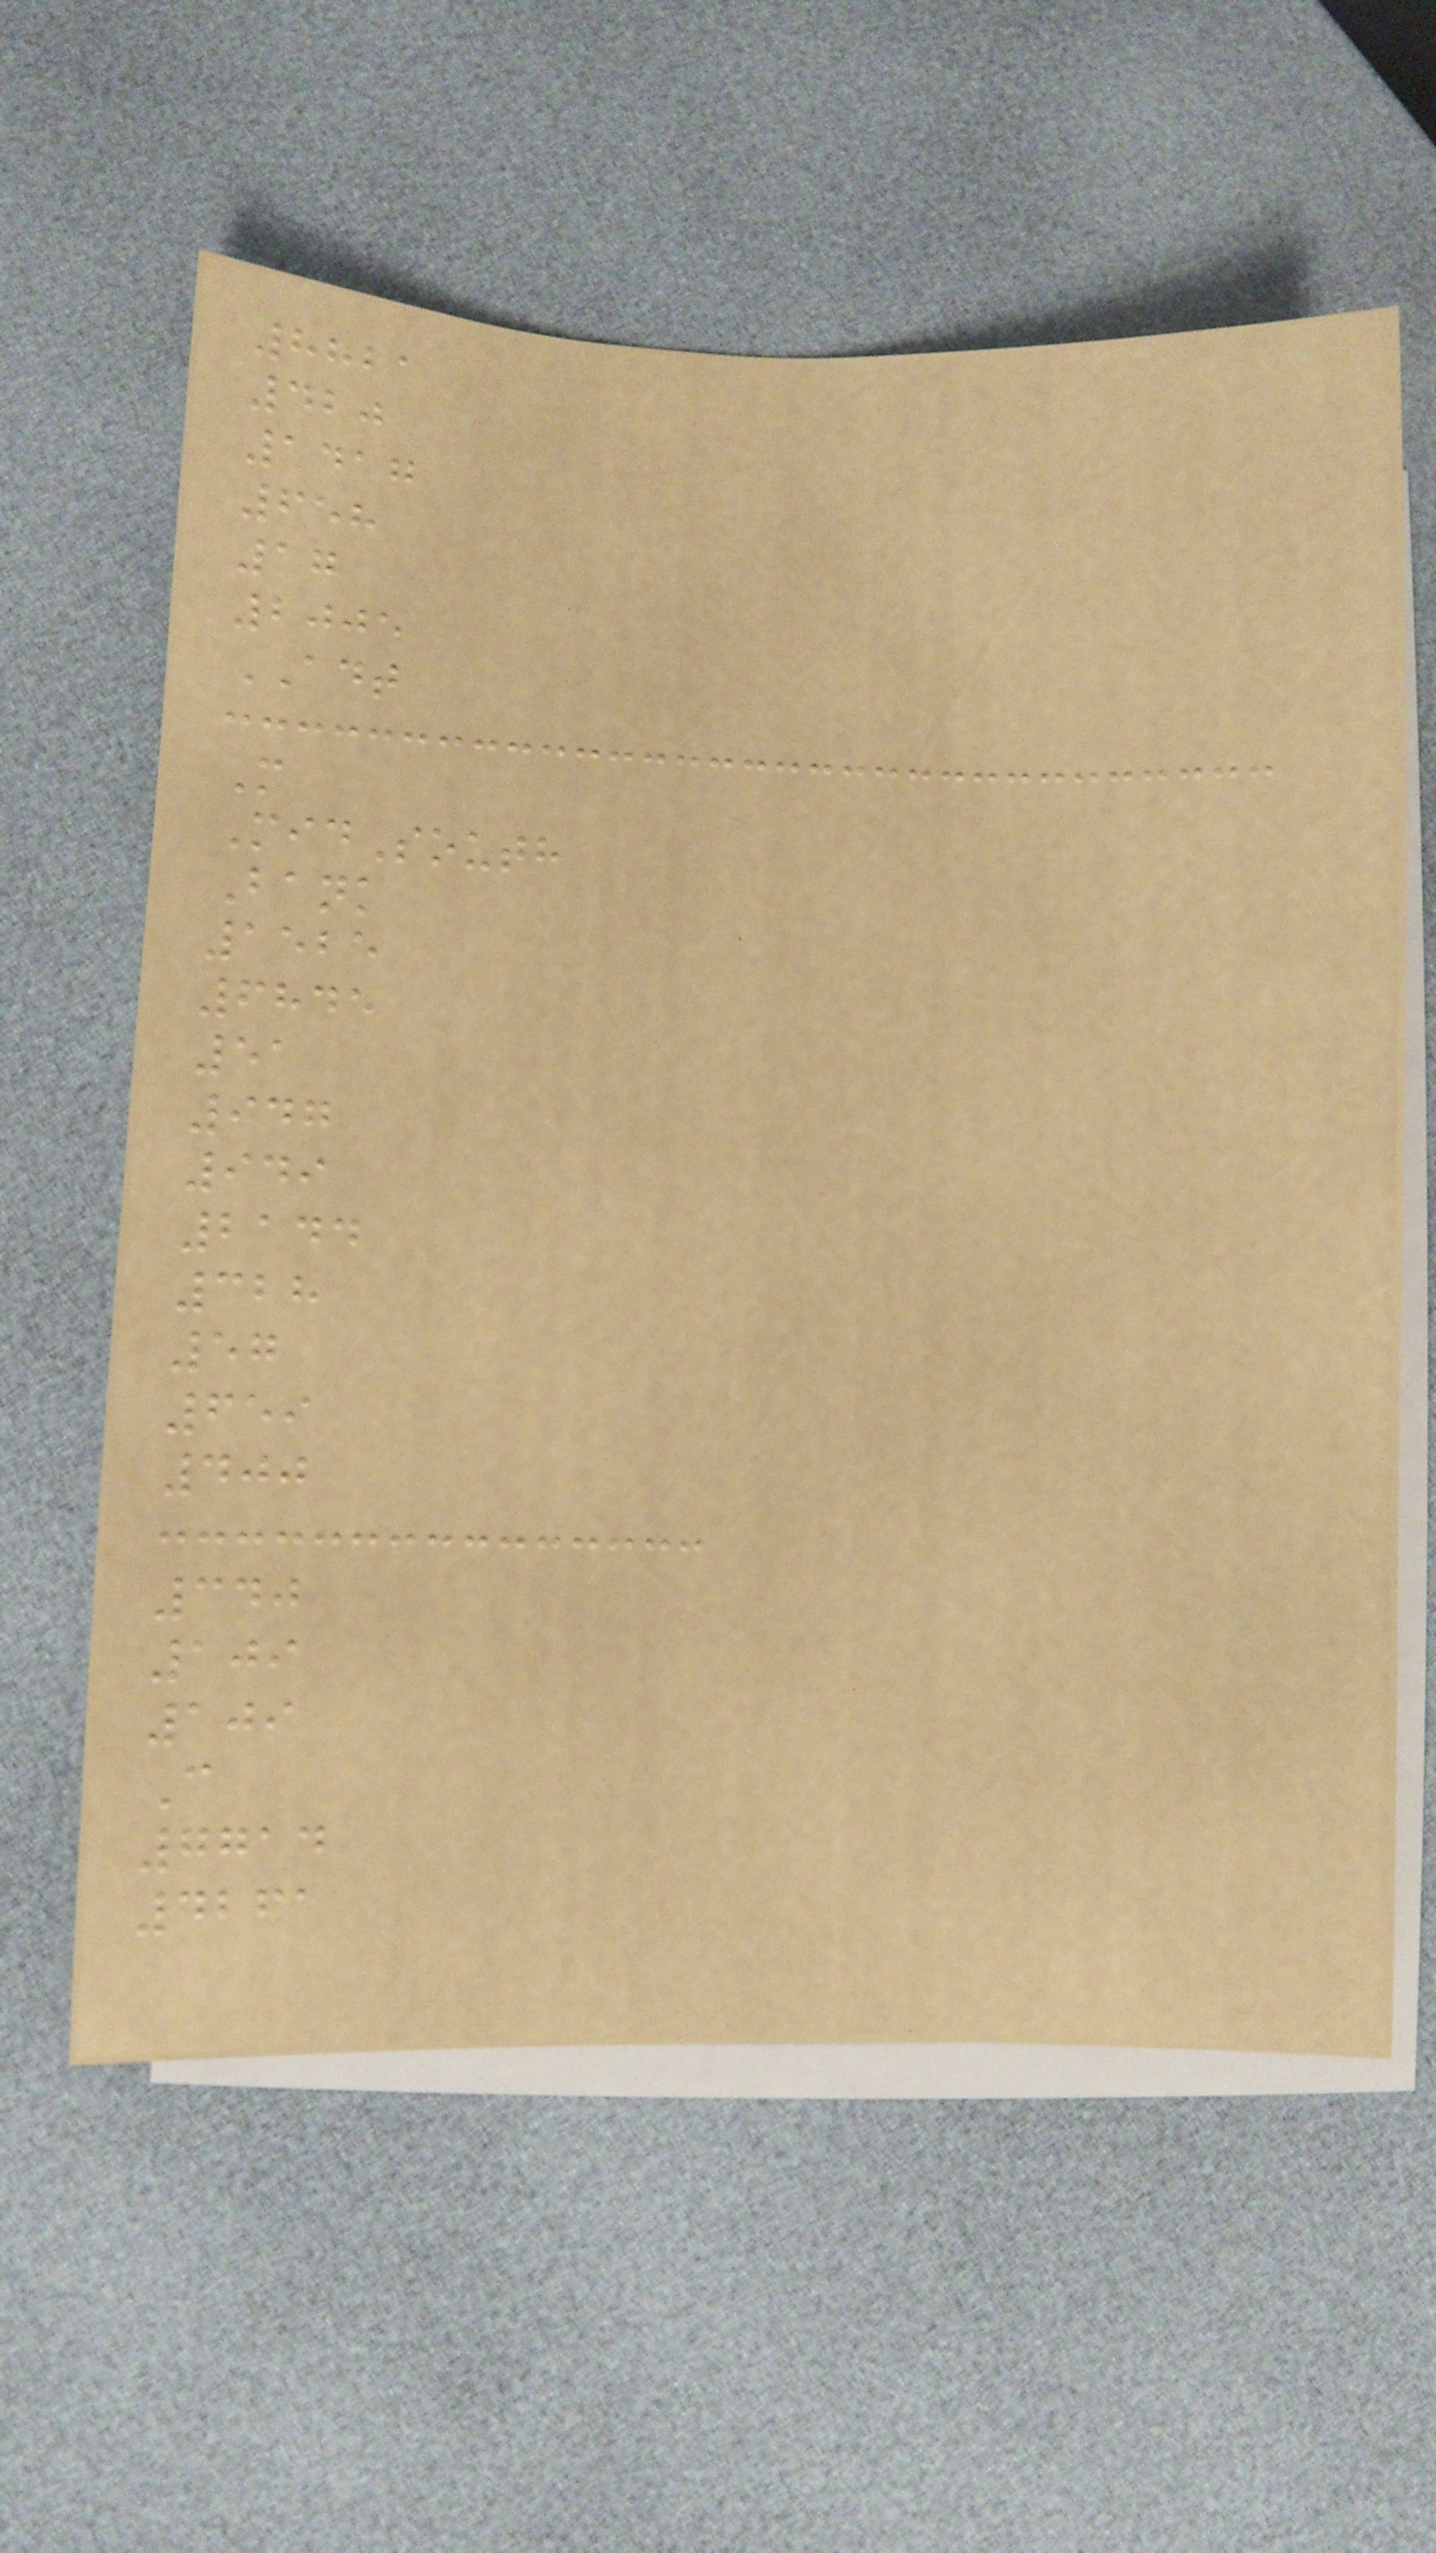8821
420
1417
658
17
2005
ADT
M
MidSouth
Bank
1525
6845
51
947
949
2144
328
57
659
400
340
109
109
C
7714
4261
